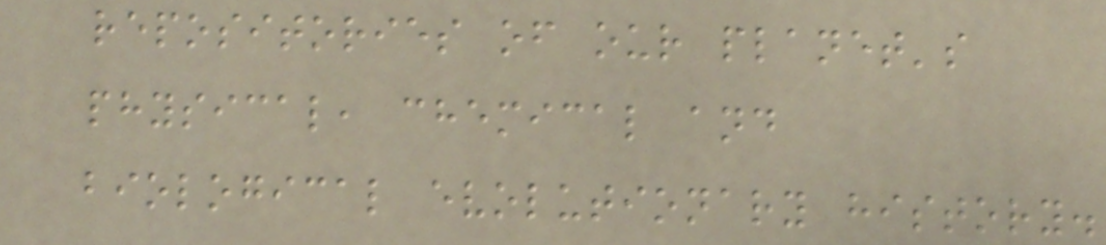repositories of our planet's
physical, chemical and
biological evolutionary history.
